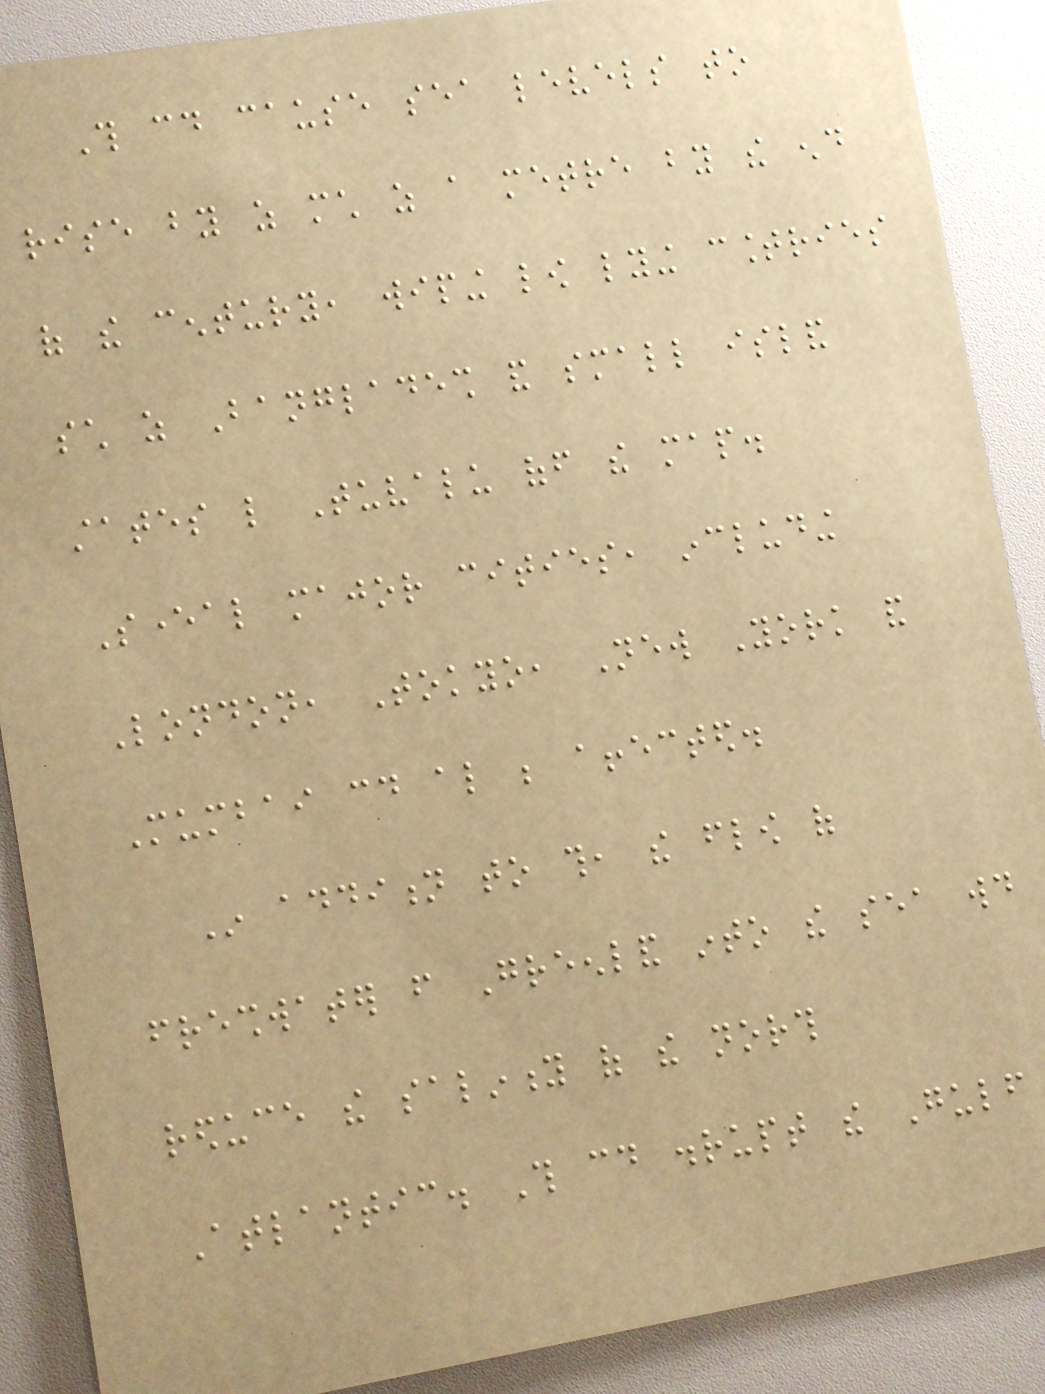This could cause sea levels to
rise by as much as a metre by the end
of the century, wiping low lying countries
such as Bangladesh and small island
states like Tuvalu off the map.
Several major cities, including
London, Tokyo, New York and
Mumbai could also be affected.
In addition to this, the flow of
freshwater from Greenland into the sea would
reduce the salinity of the north
Atlantic. This could disrupt the Gulf
